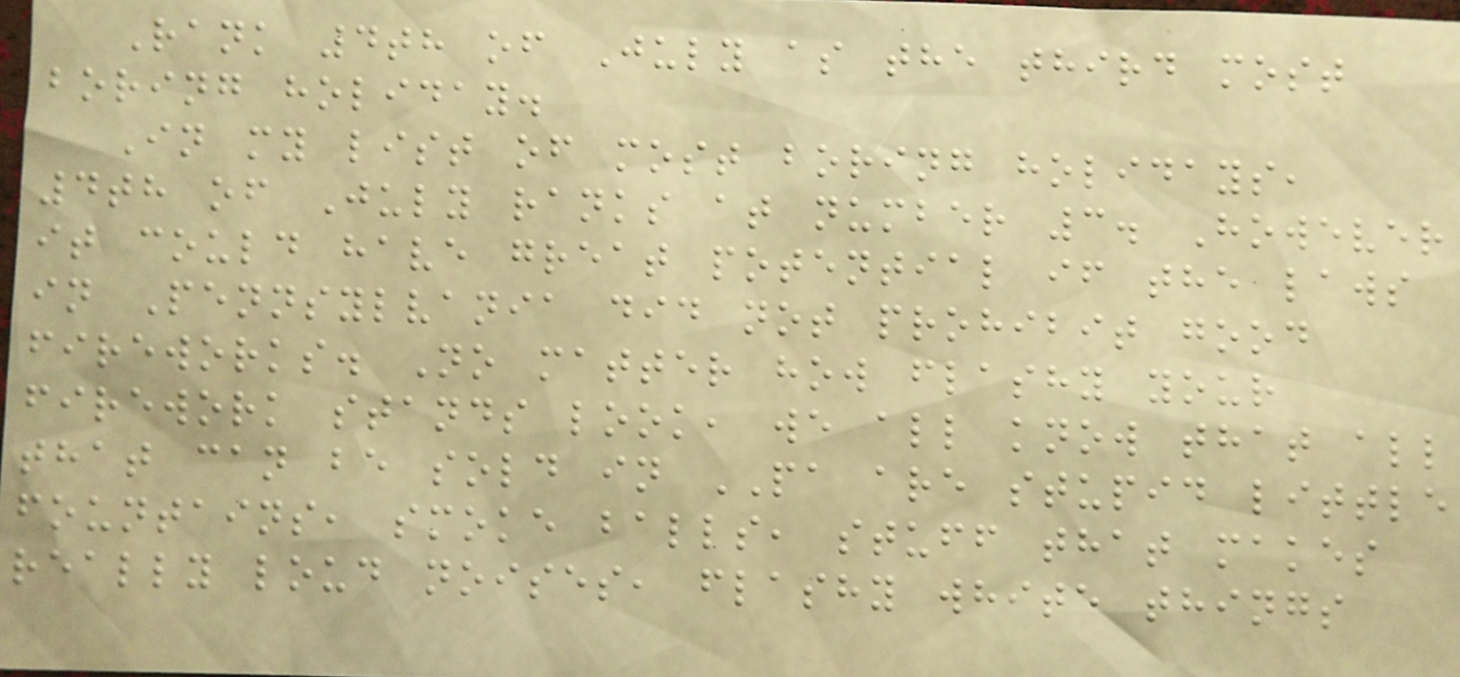Rank 4th of July as the third most
boring holiday.
In my list of most boring holidays,
4th of July ranks at number 3. However
it could have great potential if the laws
in Pennsylvania did not prohibit good
fireworks. No matter how flashy your
firework stands look, we all know that all
that can be sold in PA are stupid little
fountains, smoke balls, stuff that makes
really loud noises, flashy white things
